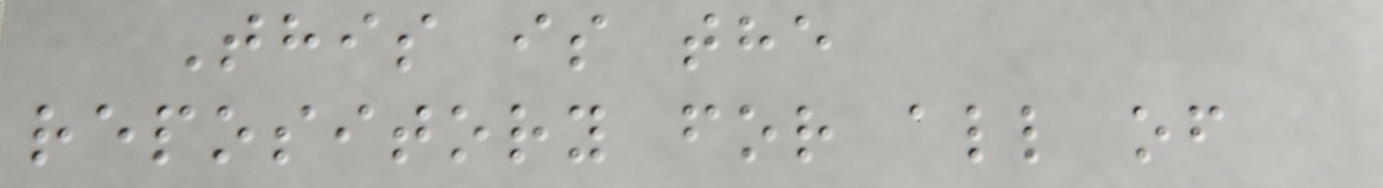This is the
repository for all of
